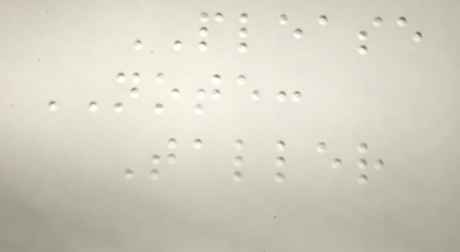PLEASE
NOTE:
Taller
